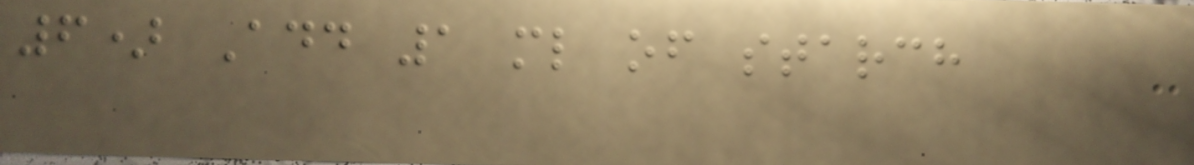6) Add 1 ml of starch
